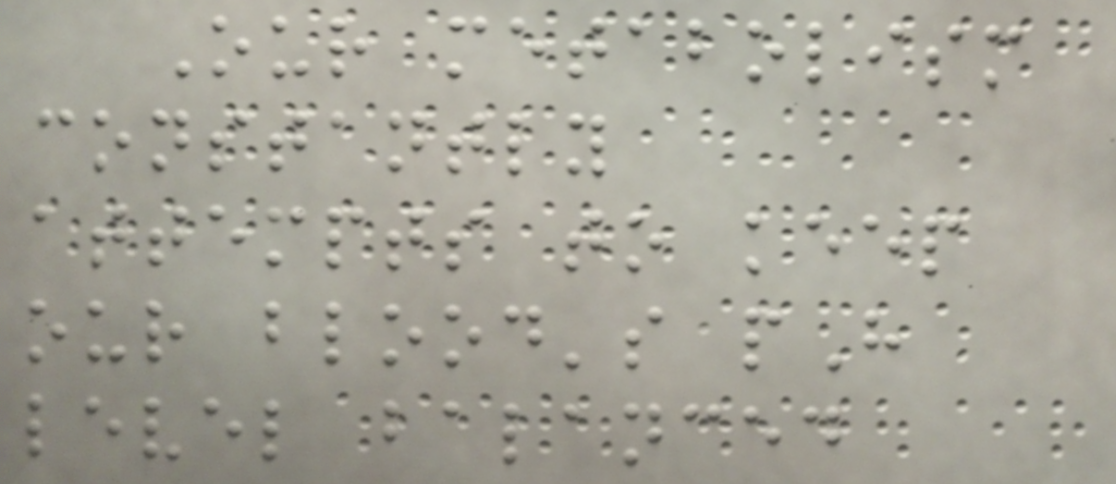Our metabolism
constantly
attempts to keep
our blood's pH
level balanced
